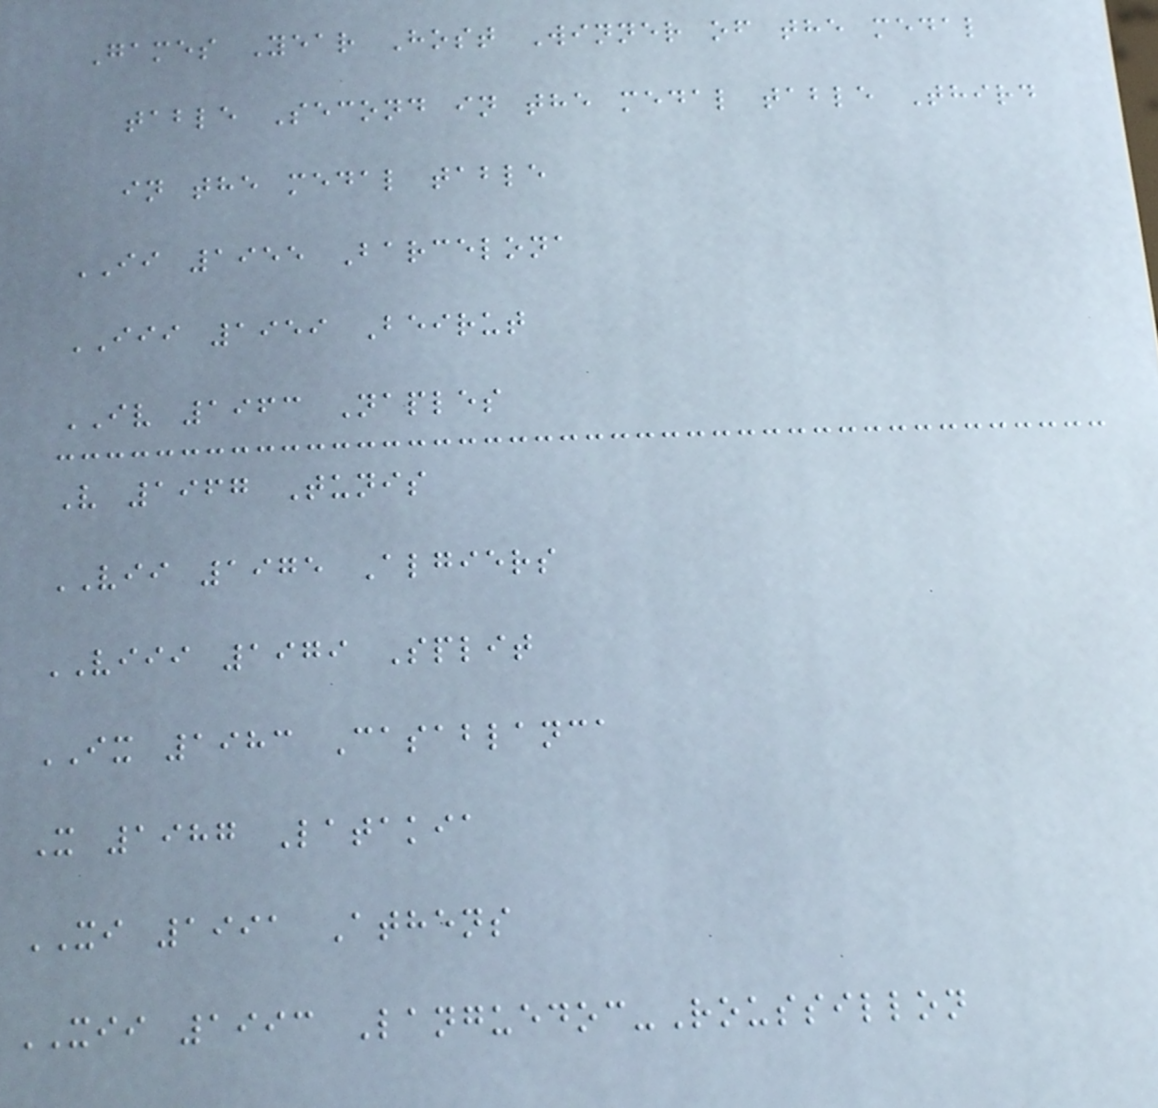Games Year Host Winner of the medal
table Second in the medal table Third
in the medal table
II 1955 Barcelona
III 1959 Beirut
IV 1963 Naples
V 1967 Tunis
VII 1975 Algiers
VIII 1979 Split
IX 1983 Casablanca
X 1987 Latakia
XI 1991 Athens
XII 1993 Languedoc-Roussillon
